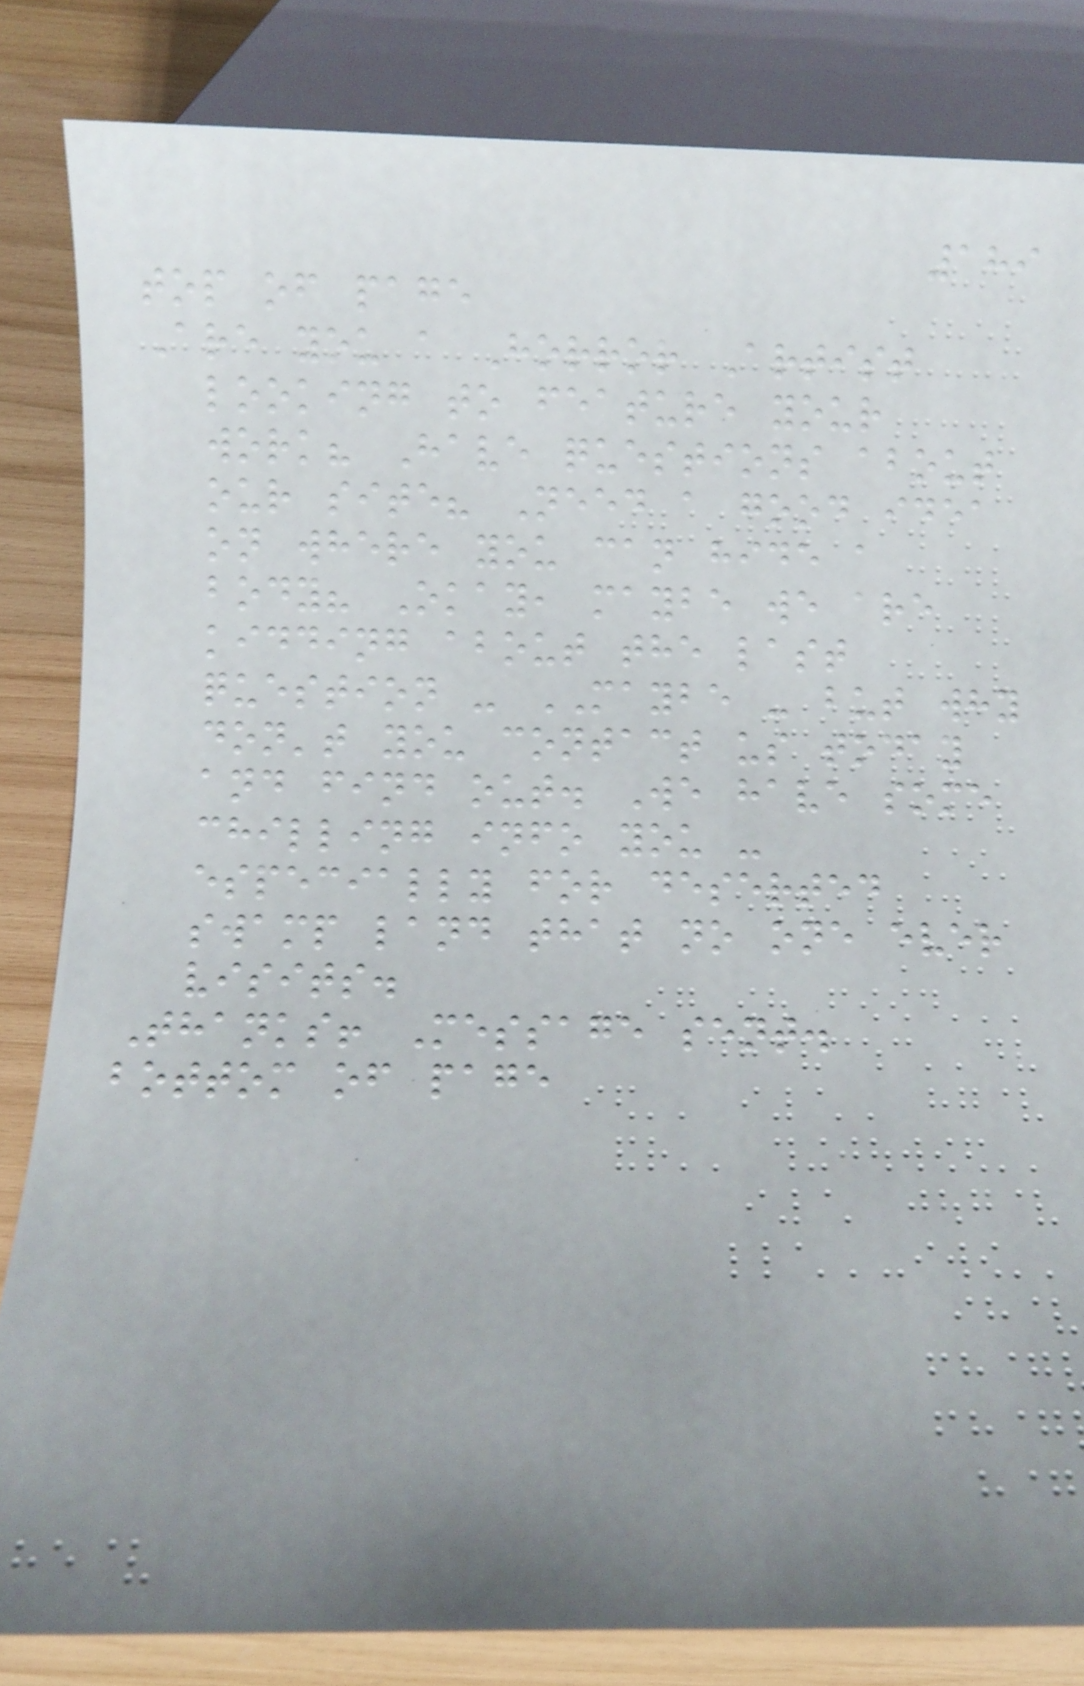189
top of page
Are you a Horror Artist
looking to feature your
work? Have questions about
our site? Need a good idea
on where you can hide a
body? Okay, maybe we are
kidding about the last
question - MAYBE - but why
don't you contact us today
and find out. We have some
chilling info you -
especially for deserted
swamp land that no one ever
visits.
Thanks! Message sent.
bottom of page
